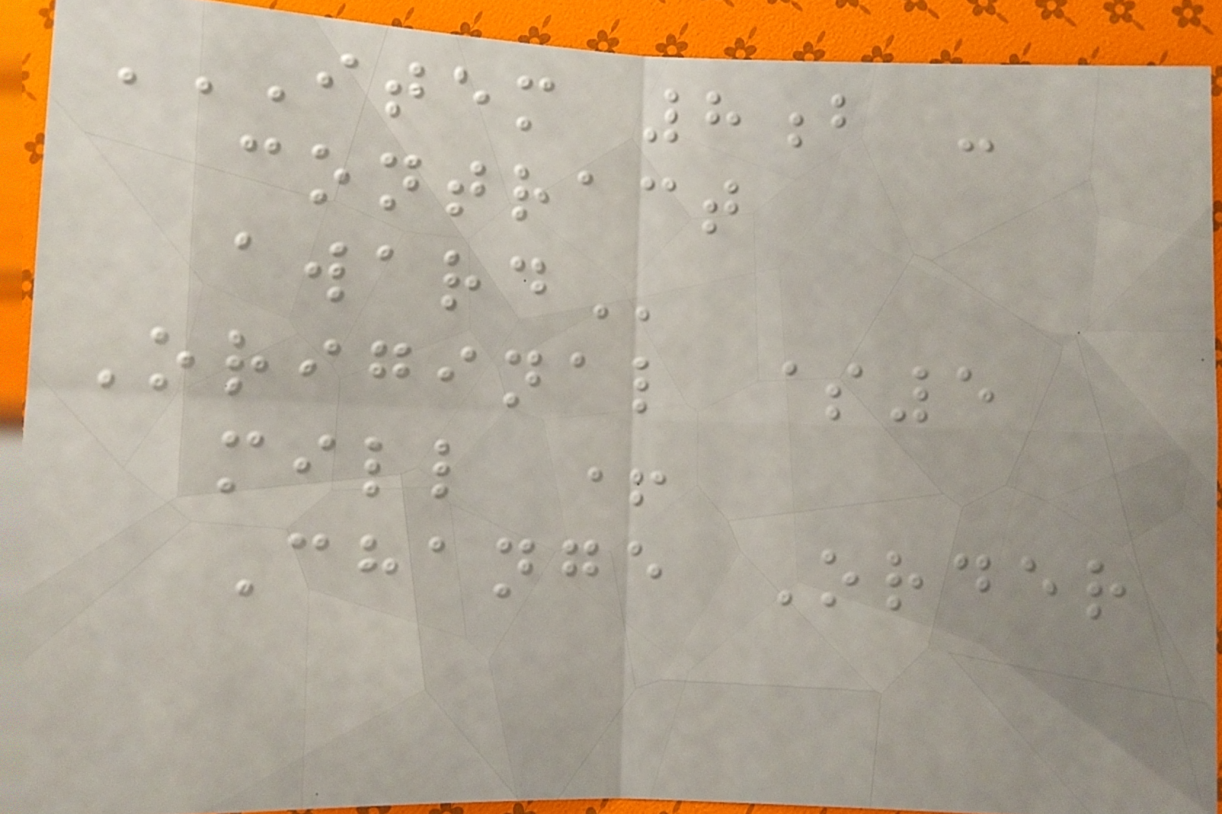ITEM 8B -
CONTRACT
AWARD
Original $5
mill +
Change Order
